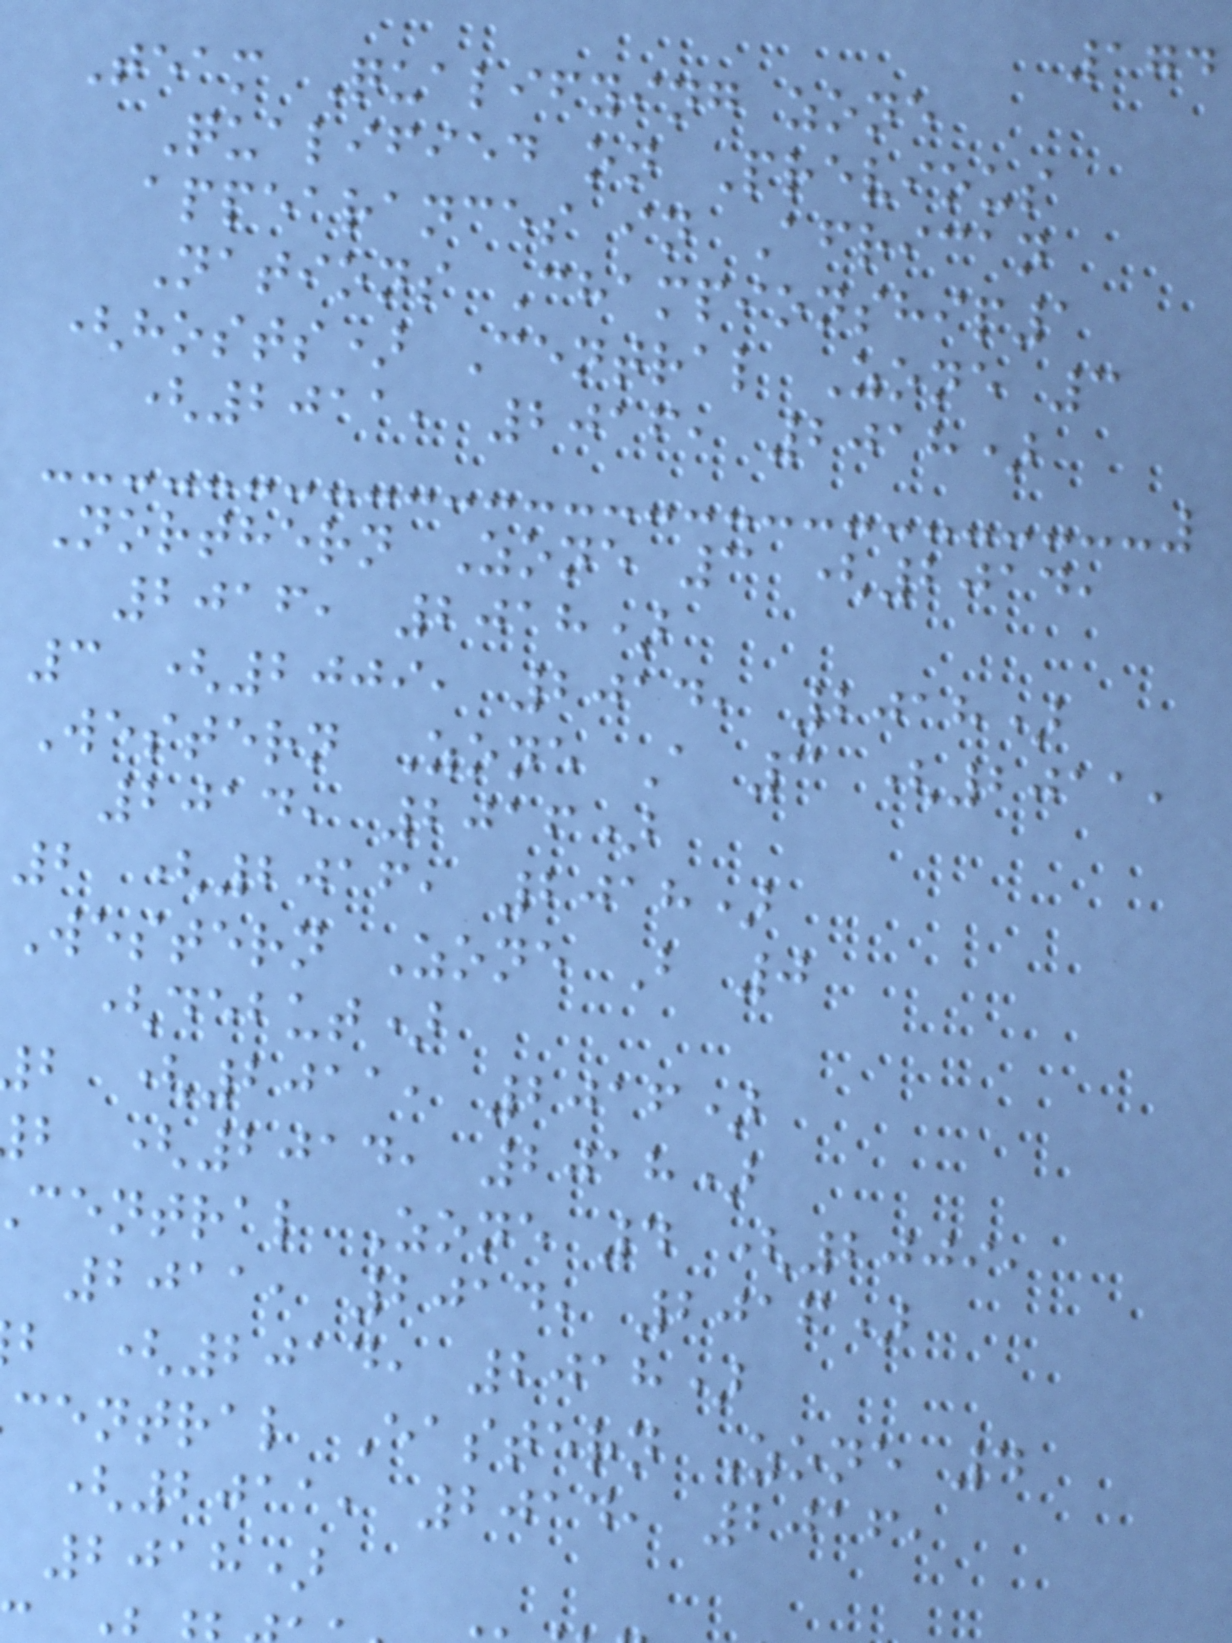174
Team Qualifying zone
Qualified on Previous
appearances in African
Nations Championship1
(hosts) Central Zone 3
(2011, 2016, 2018)
Northern Zone 3 (2014,
2016, 2018)
3 (2009, 2014, 2018)
Western Zone A 3 (2011,
2014, 2016)
2 (2016, 2018)
Western Zone B 0
(debut)
b (2011, 2016)
b (2014, 2018)
central Zone 4 (2009,
2011, 2014, 2016)
b (2014, 2018)
central Eastern Zone 4
(2011, 2014, 2016,
2018)
